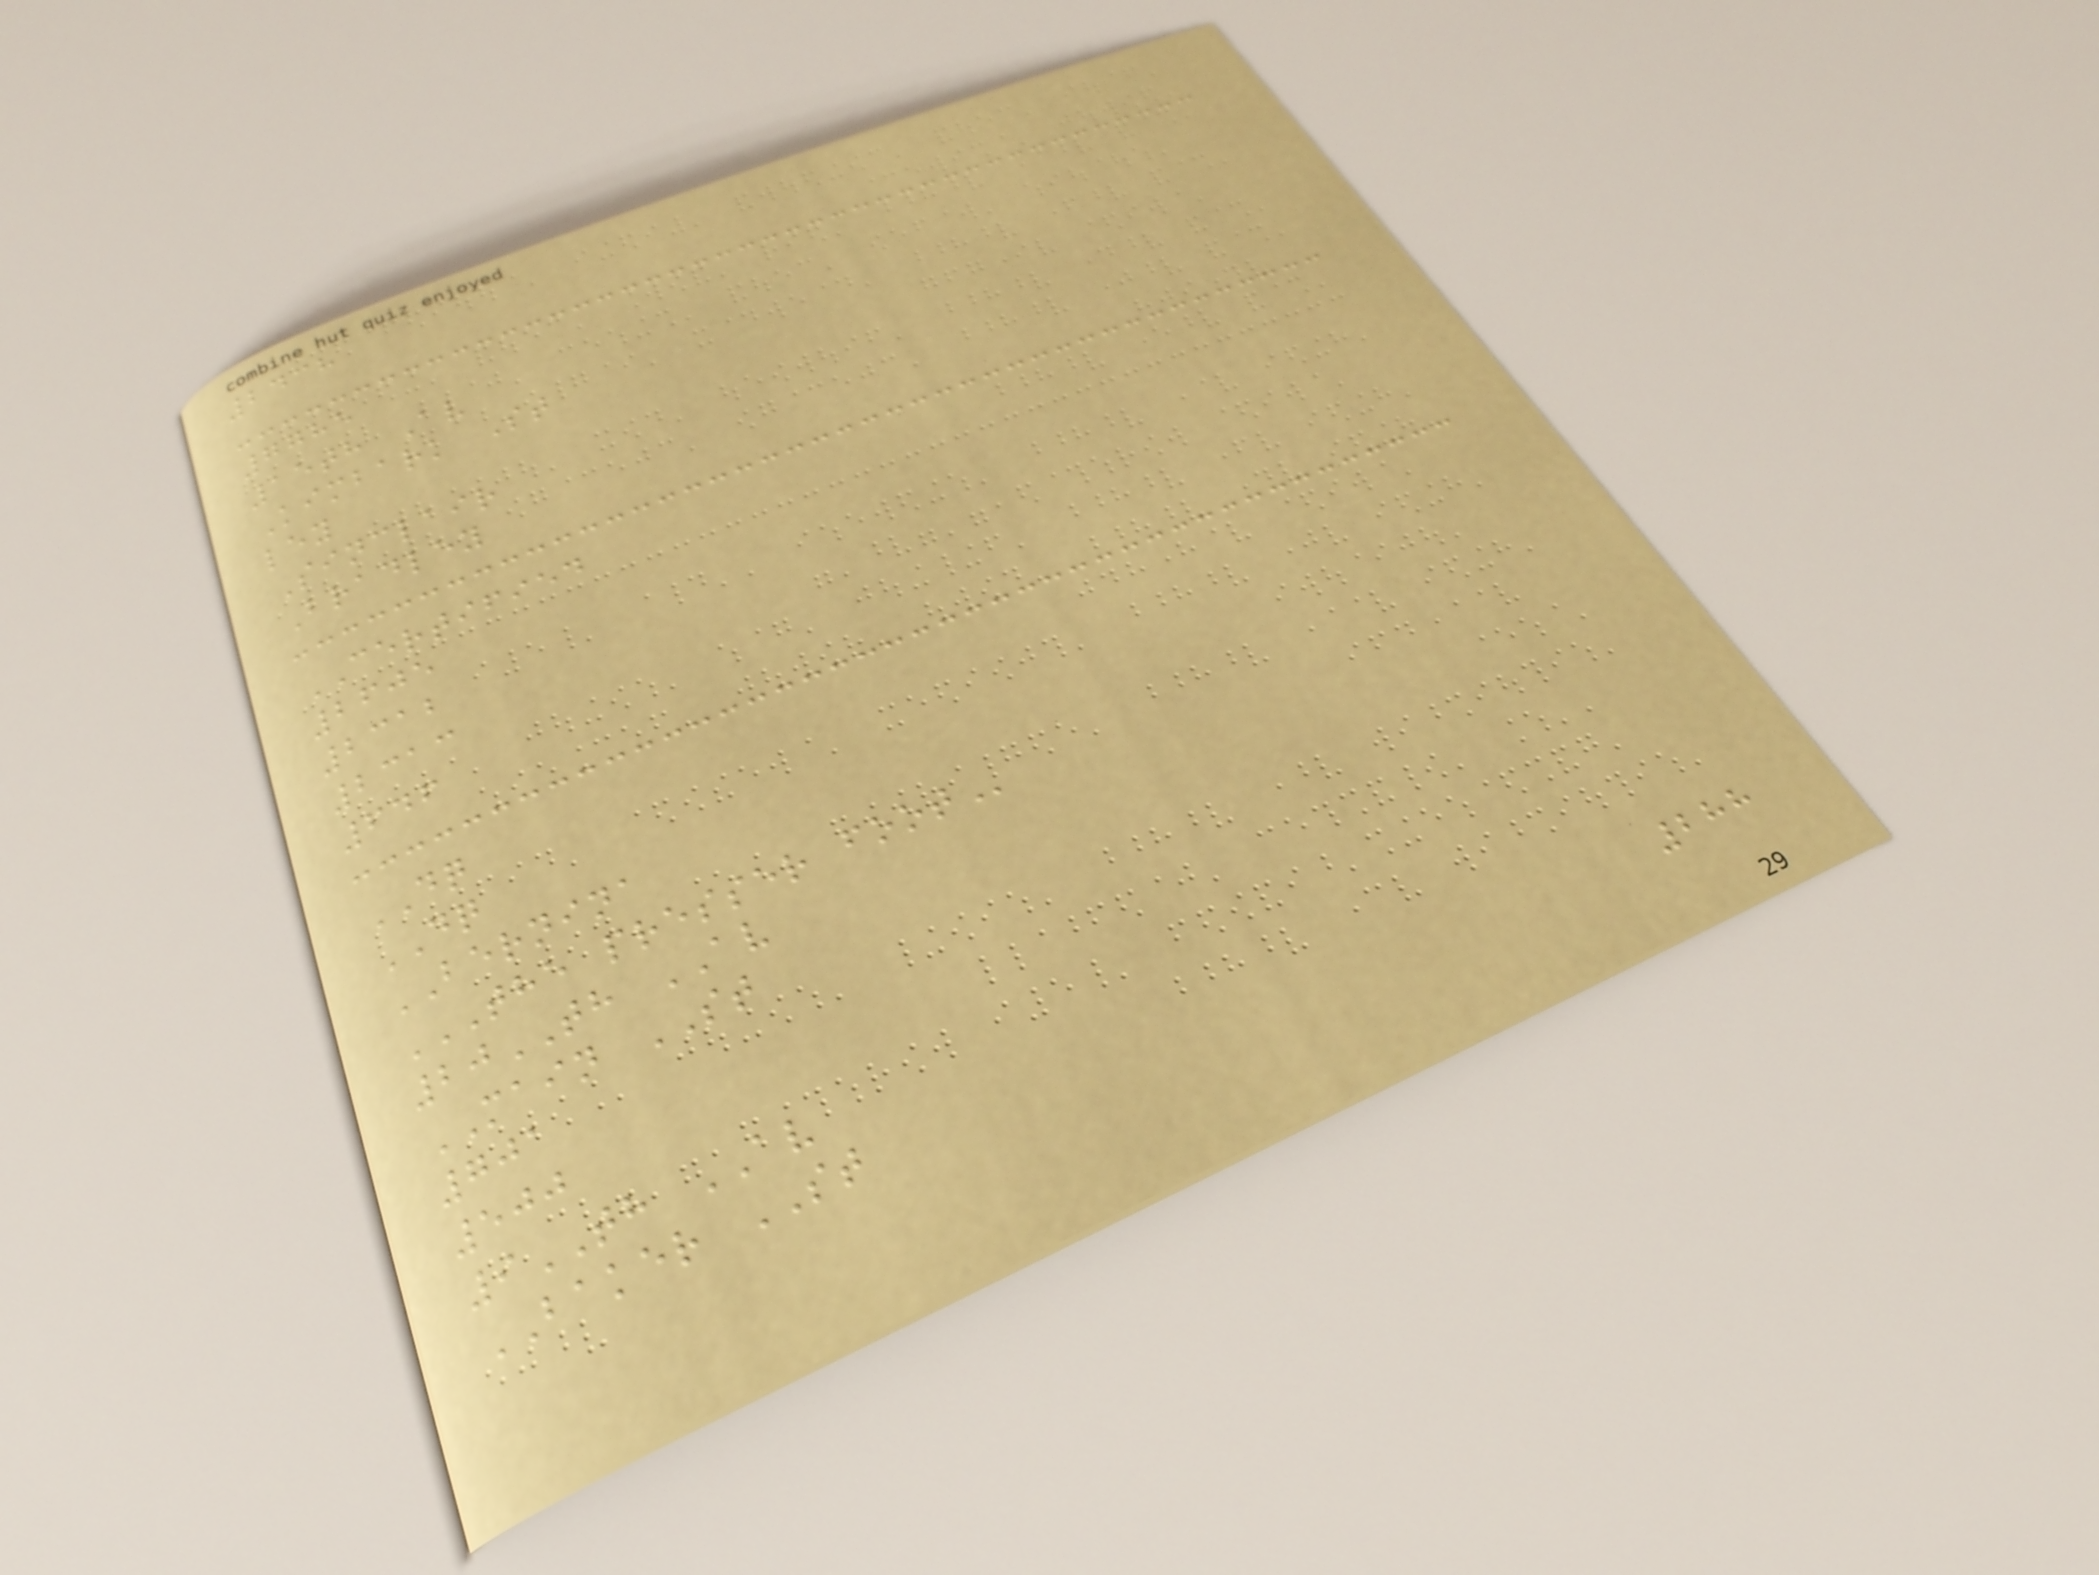2438
7785
15th Av
Kimbark St
ley
Sinclair
Bradley
CERTIFIED
2605
2312
2313
646
DQ
DQ
BERNINA
THE PRESSER FOOT
20TH AV
MAIN ST
701
500
9TH AV
BAKER ST
288
